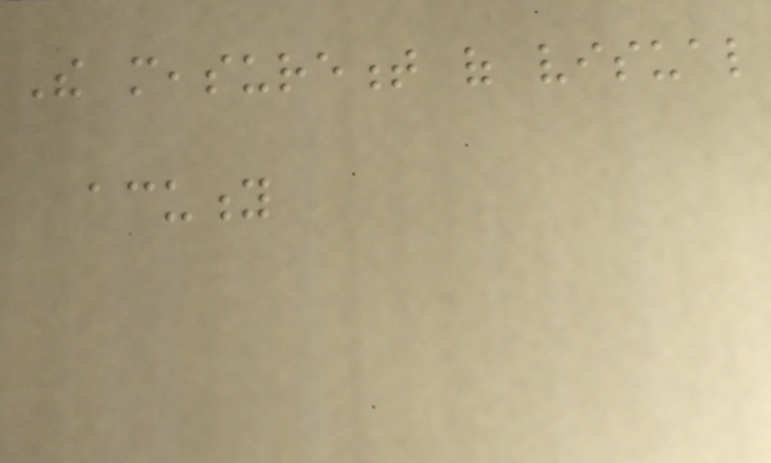The measurement of visual
acuity
